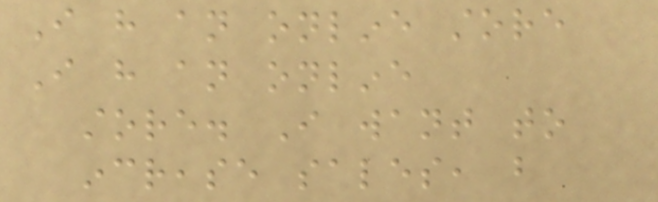I have an online store
I have an online
store. I want to
increase sales, but
